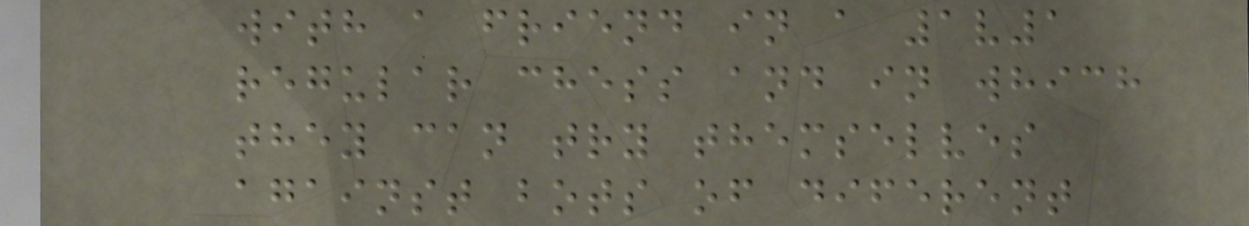with a friend in a 1v1
regular chess and in which
they can try themselves
against bots of diferent
